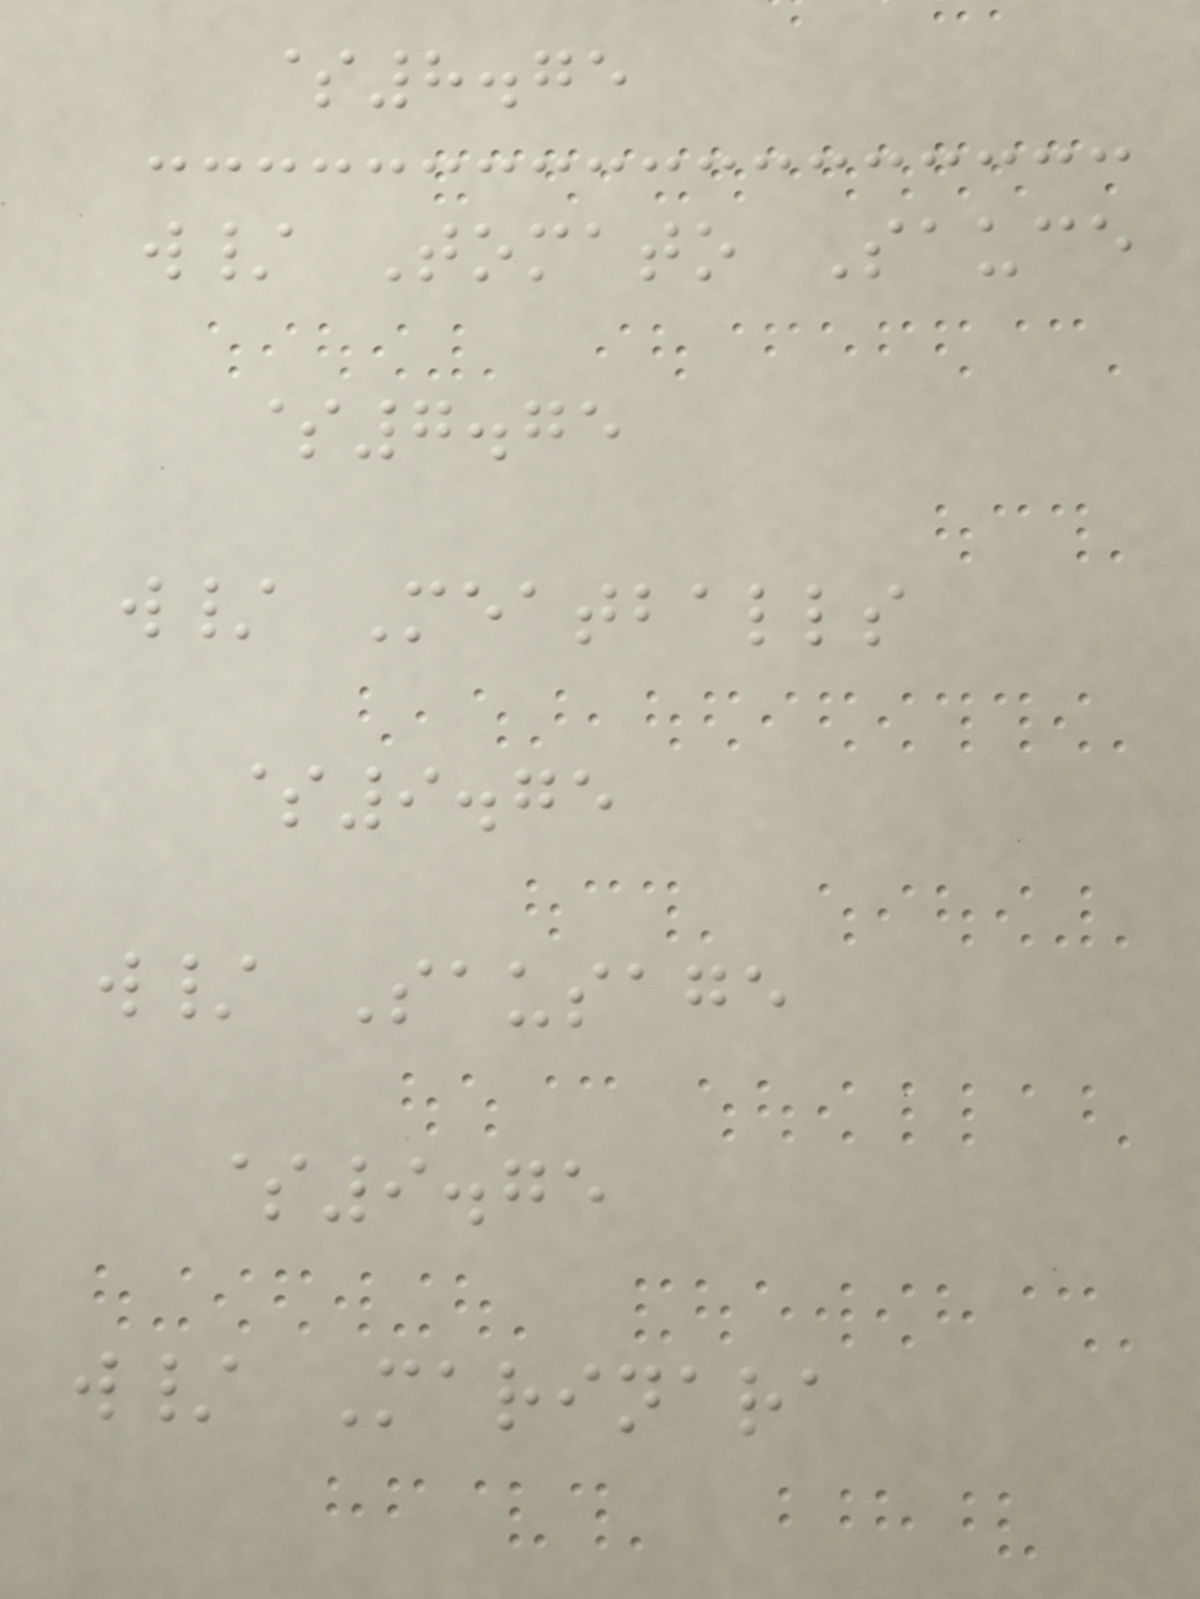$8.75
w/ Tomato Sauce
$7.75
w/ Meatballs
$9.75
w/ Sausage
$9.75
w/ Marinara
